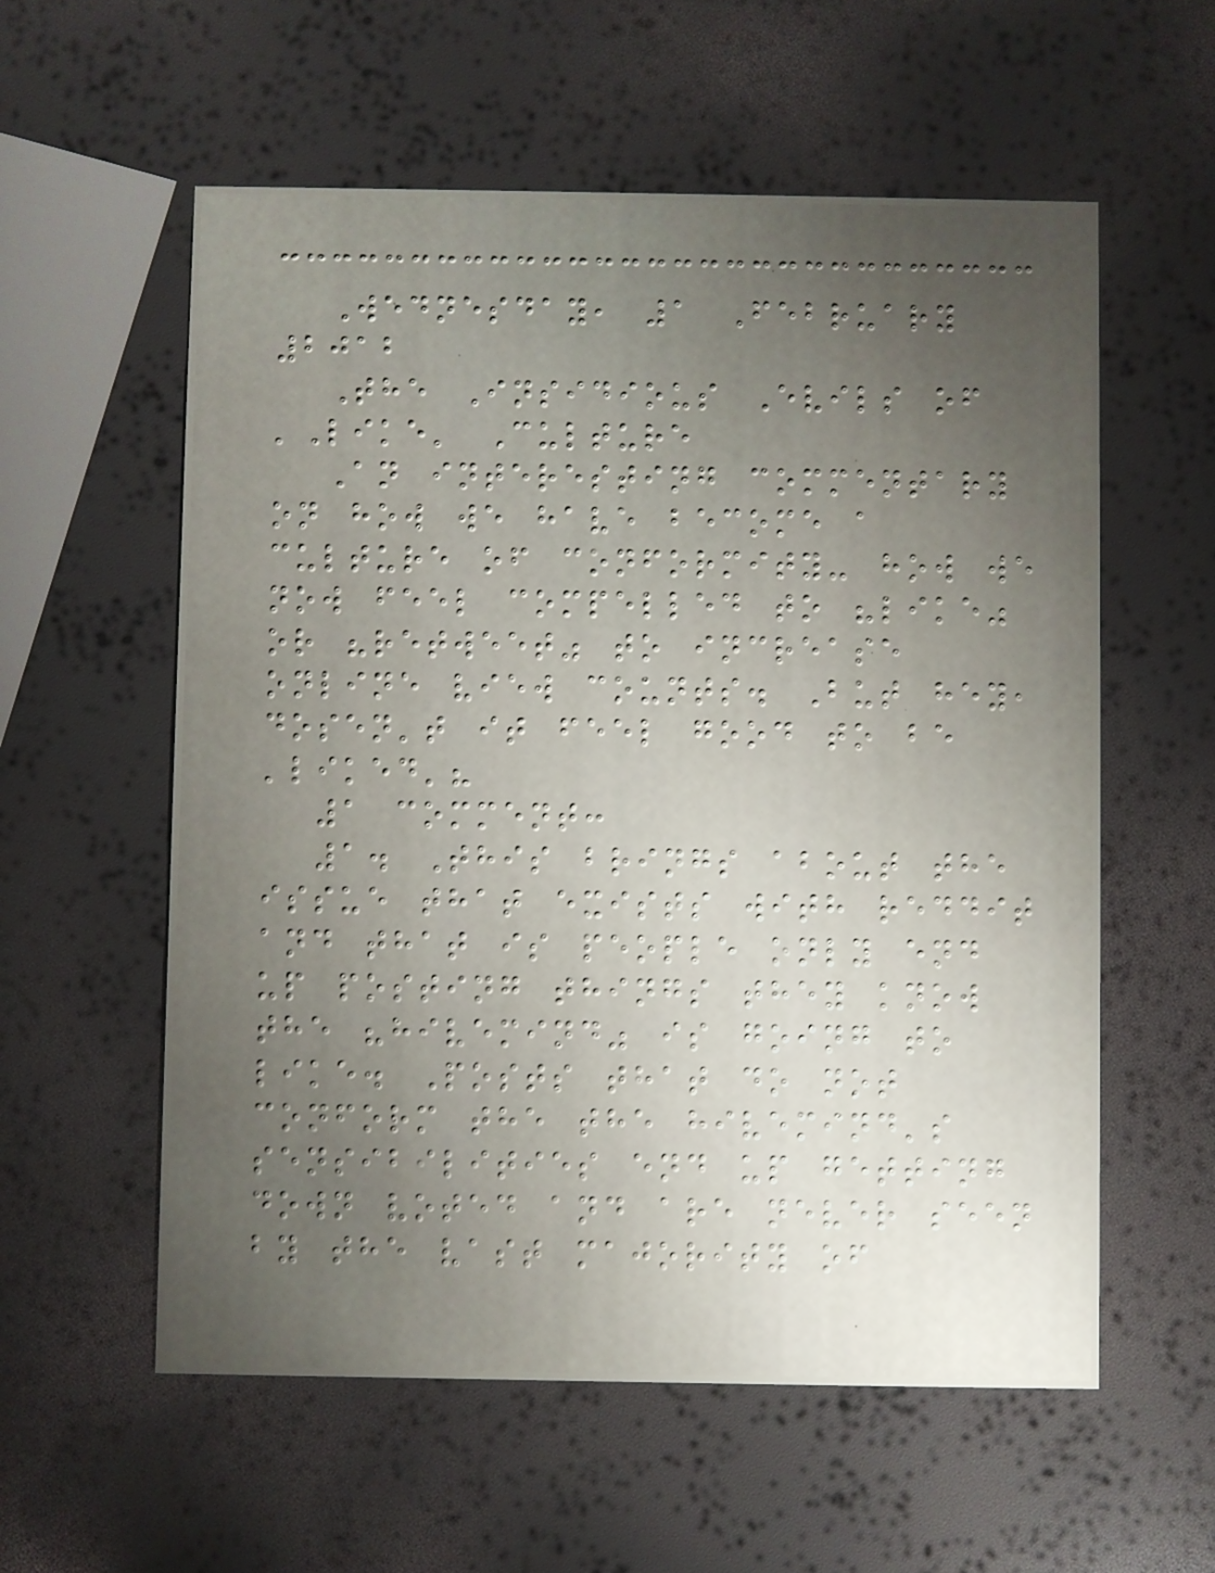Wednesday, 1 February
2012
The Insidious Evils of
'Like' Culture
An interesting commentary
on how we have become a
culture of conformity- how we
now feel compelled to "like"
or "retweet" to increase
online view counts. But hey,
dosen't it feel good to be
'liked'?
1 comment:
1. This brings about the
issue that exists with reddit
and that is people only end
up posting things they know
the "hivemind" is going to
like. Posts that do not
conform the the hivemind's
sensibilities end up getting
down voted and are never seen
by the vast majority of
